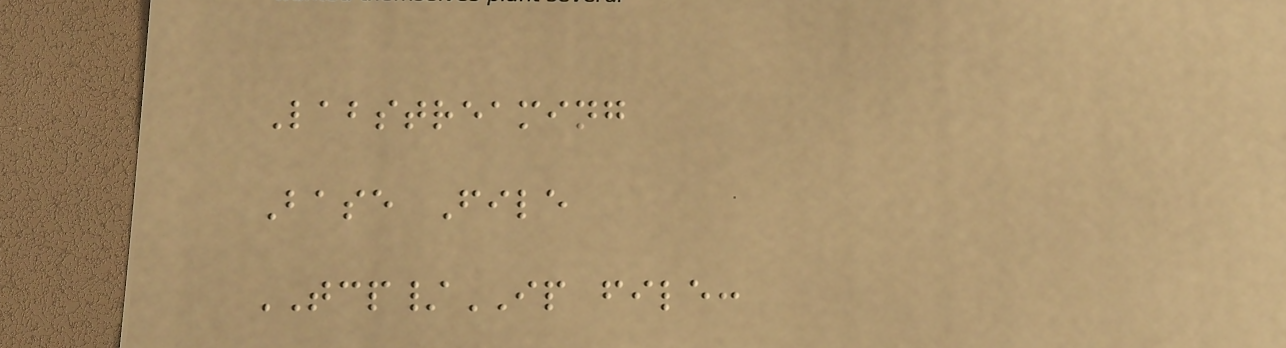Labstreaming
Base File
TCP/IP file:
